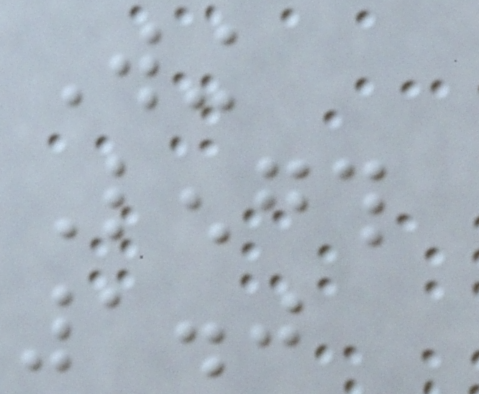Wing
Length
1.0
